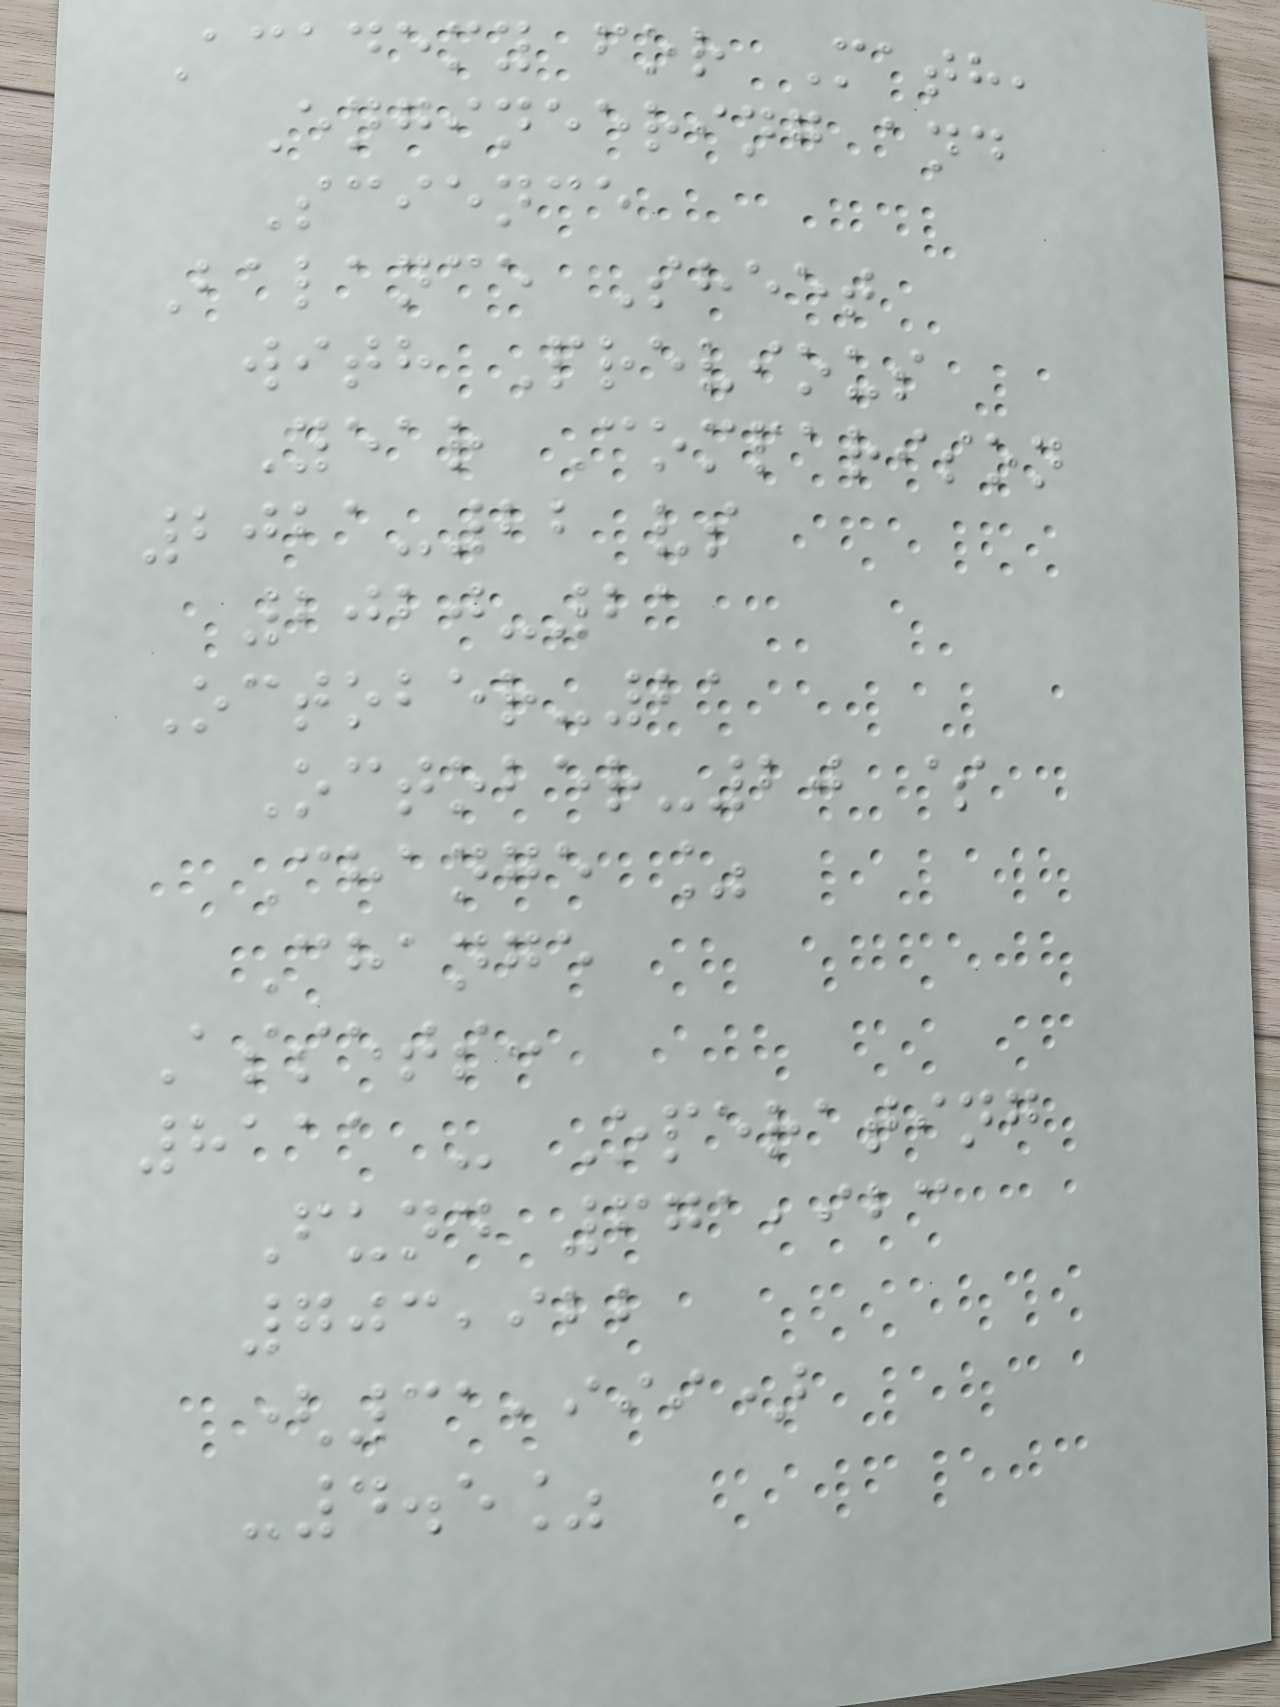Academy for Math,
Engineering and
Science
Balance Sheet
with Previous
Year Comparison
2021-22 vs
2020-21
October-21
October-20 $
Change %
Change
Assets:
8111 - Operating
Fund 671,923
703,922
(31,999)
-4.5%
